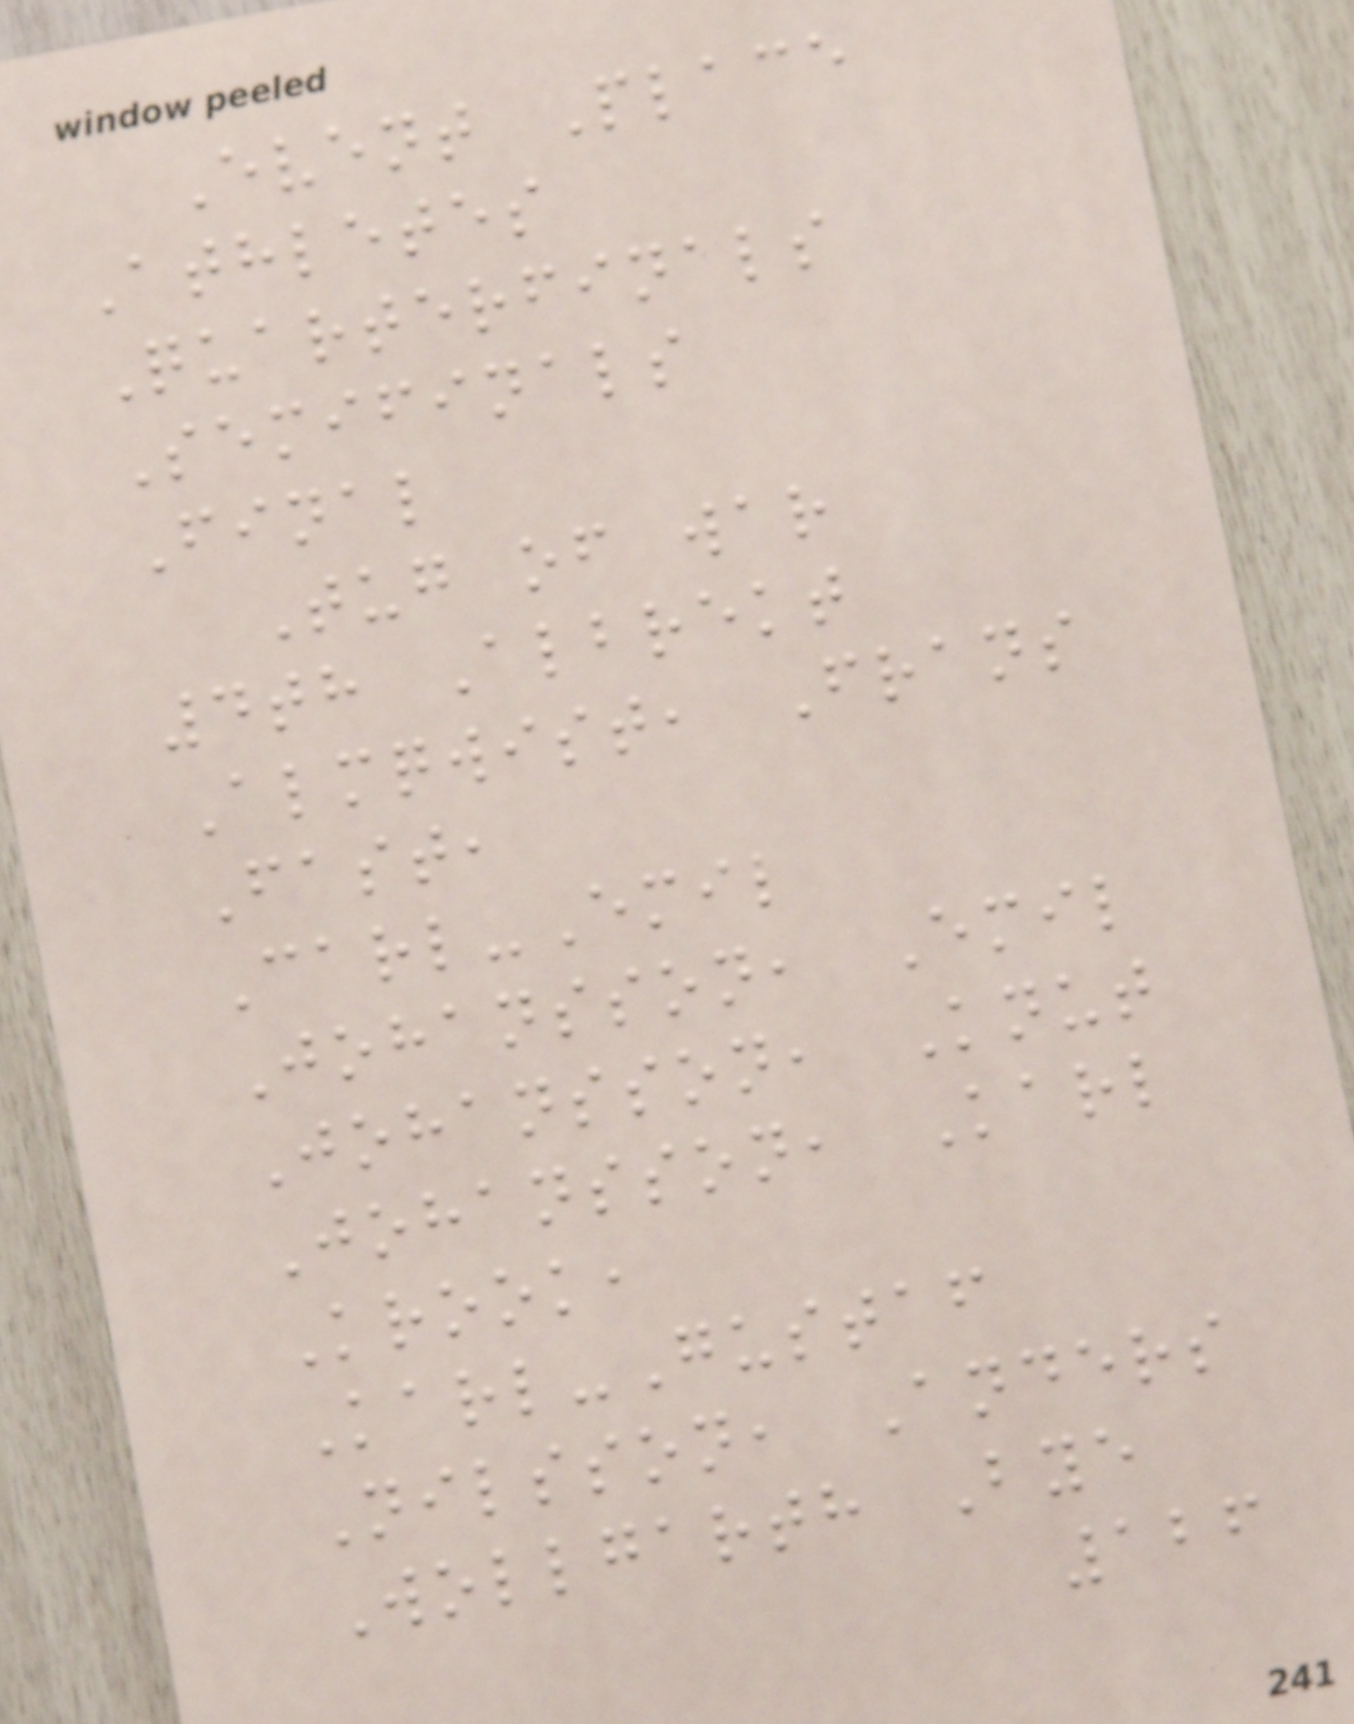Event Place
Athletes
Quarterfinals
Semifinals
Final
Tug of war
4th Albrekt
Almqwist, Frans
Fast,
Carl-Emil
Johansson, Emil
Johansson, Knut
Johansson, Karl
Krook,
Karl-Gustaf
Nilsson, Anders
Wollgarth Bye
126
